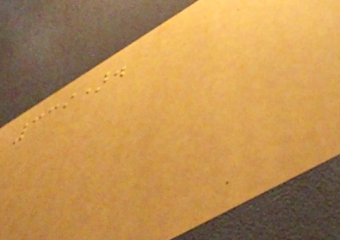339).
